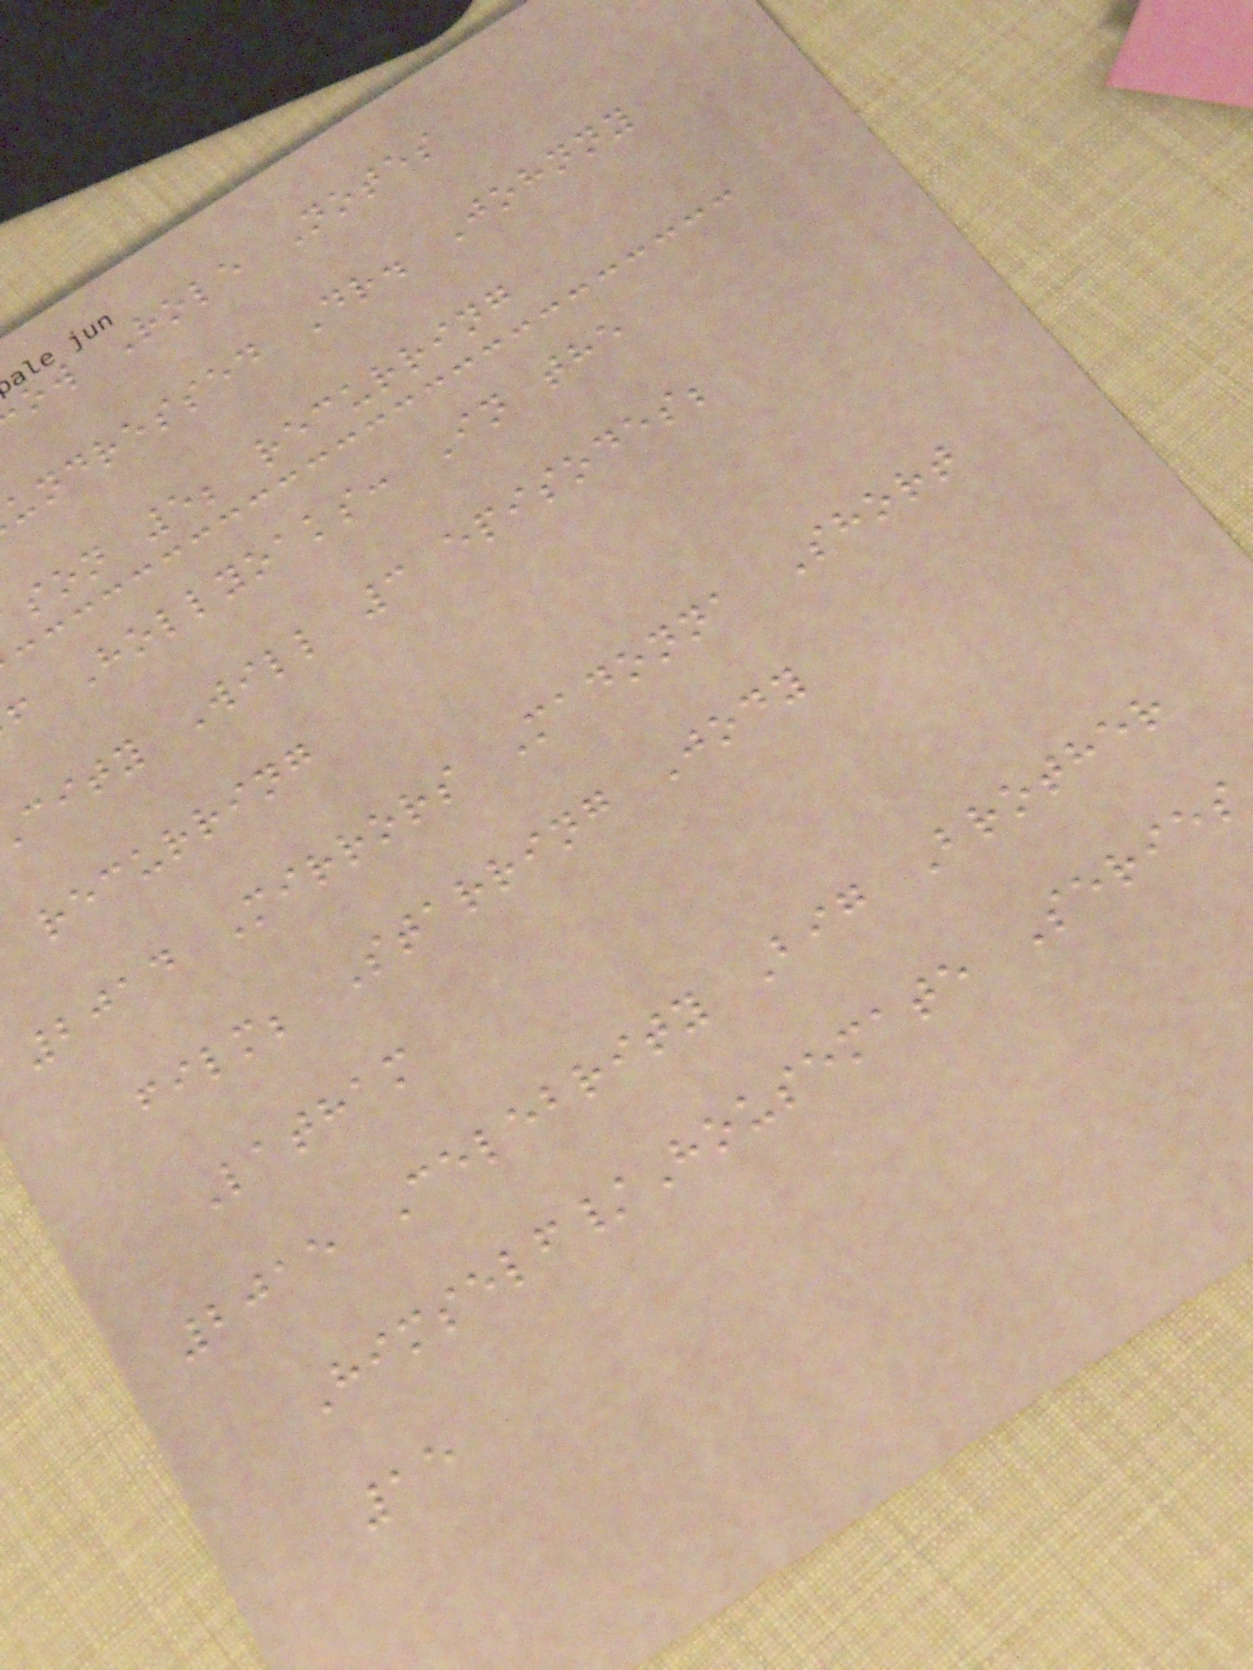ow Role Notes
undressed Dr. Johnny
son 5; recurring
f Hollyoaks: In the
city Will 3 episodes;
recurring
2014 Mirrors Madonna Short
film; Starring Jody
Latham
2015 Celebrity Big Brother
Himself/Housemate Series
15
